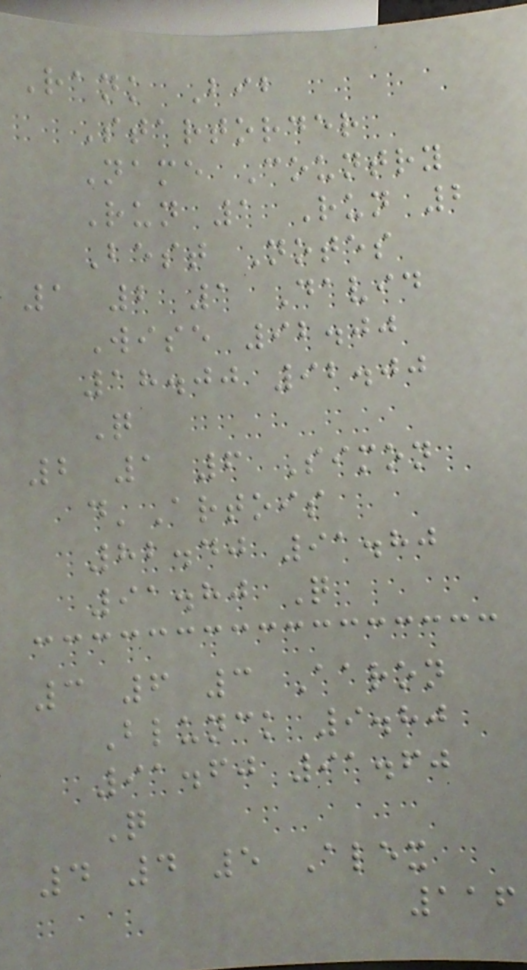Rank Bib
Startorder
Name Country
Run 1 Run 2
Best Notes
1 2 1 David
Wise 92.00
18.00 92.00
Q
2 1 6 Simon
d'Artois
82.40 91.80
91.80 Q
3 6 3 Aaron
Blunck 9.80
91.60 91.60
Q
4 4 5 Alex
116
